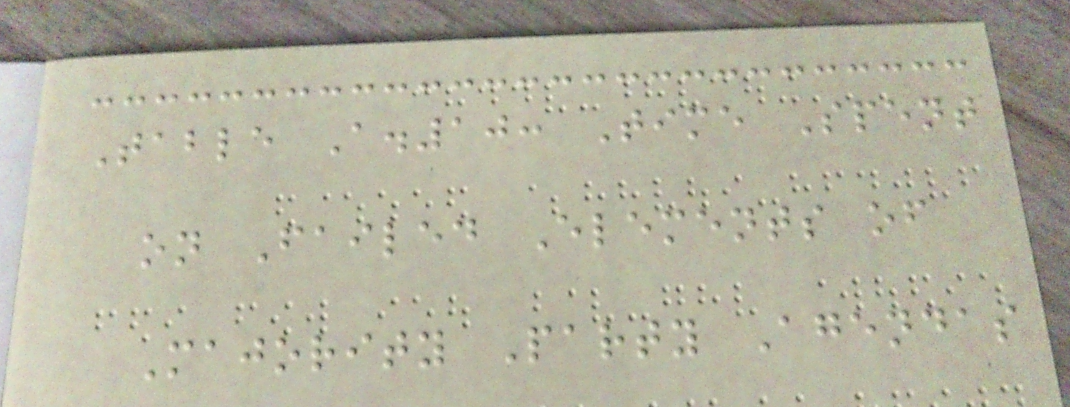Table A.10: Time Spent
on Failed Elements of
Majority Party Agendas
